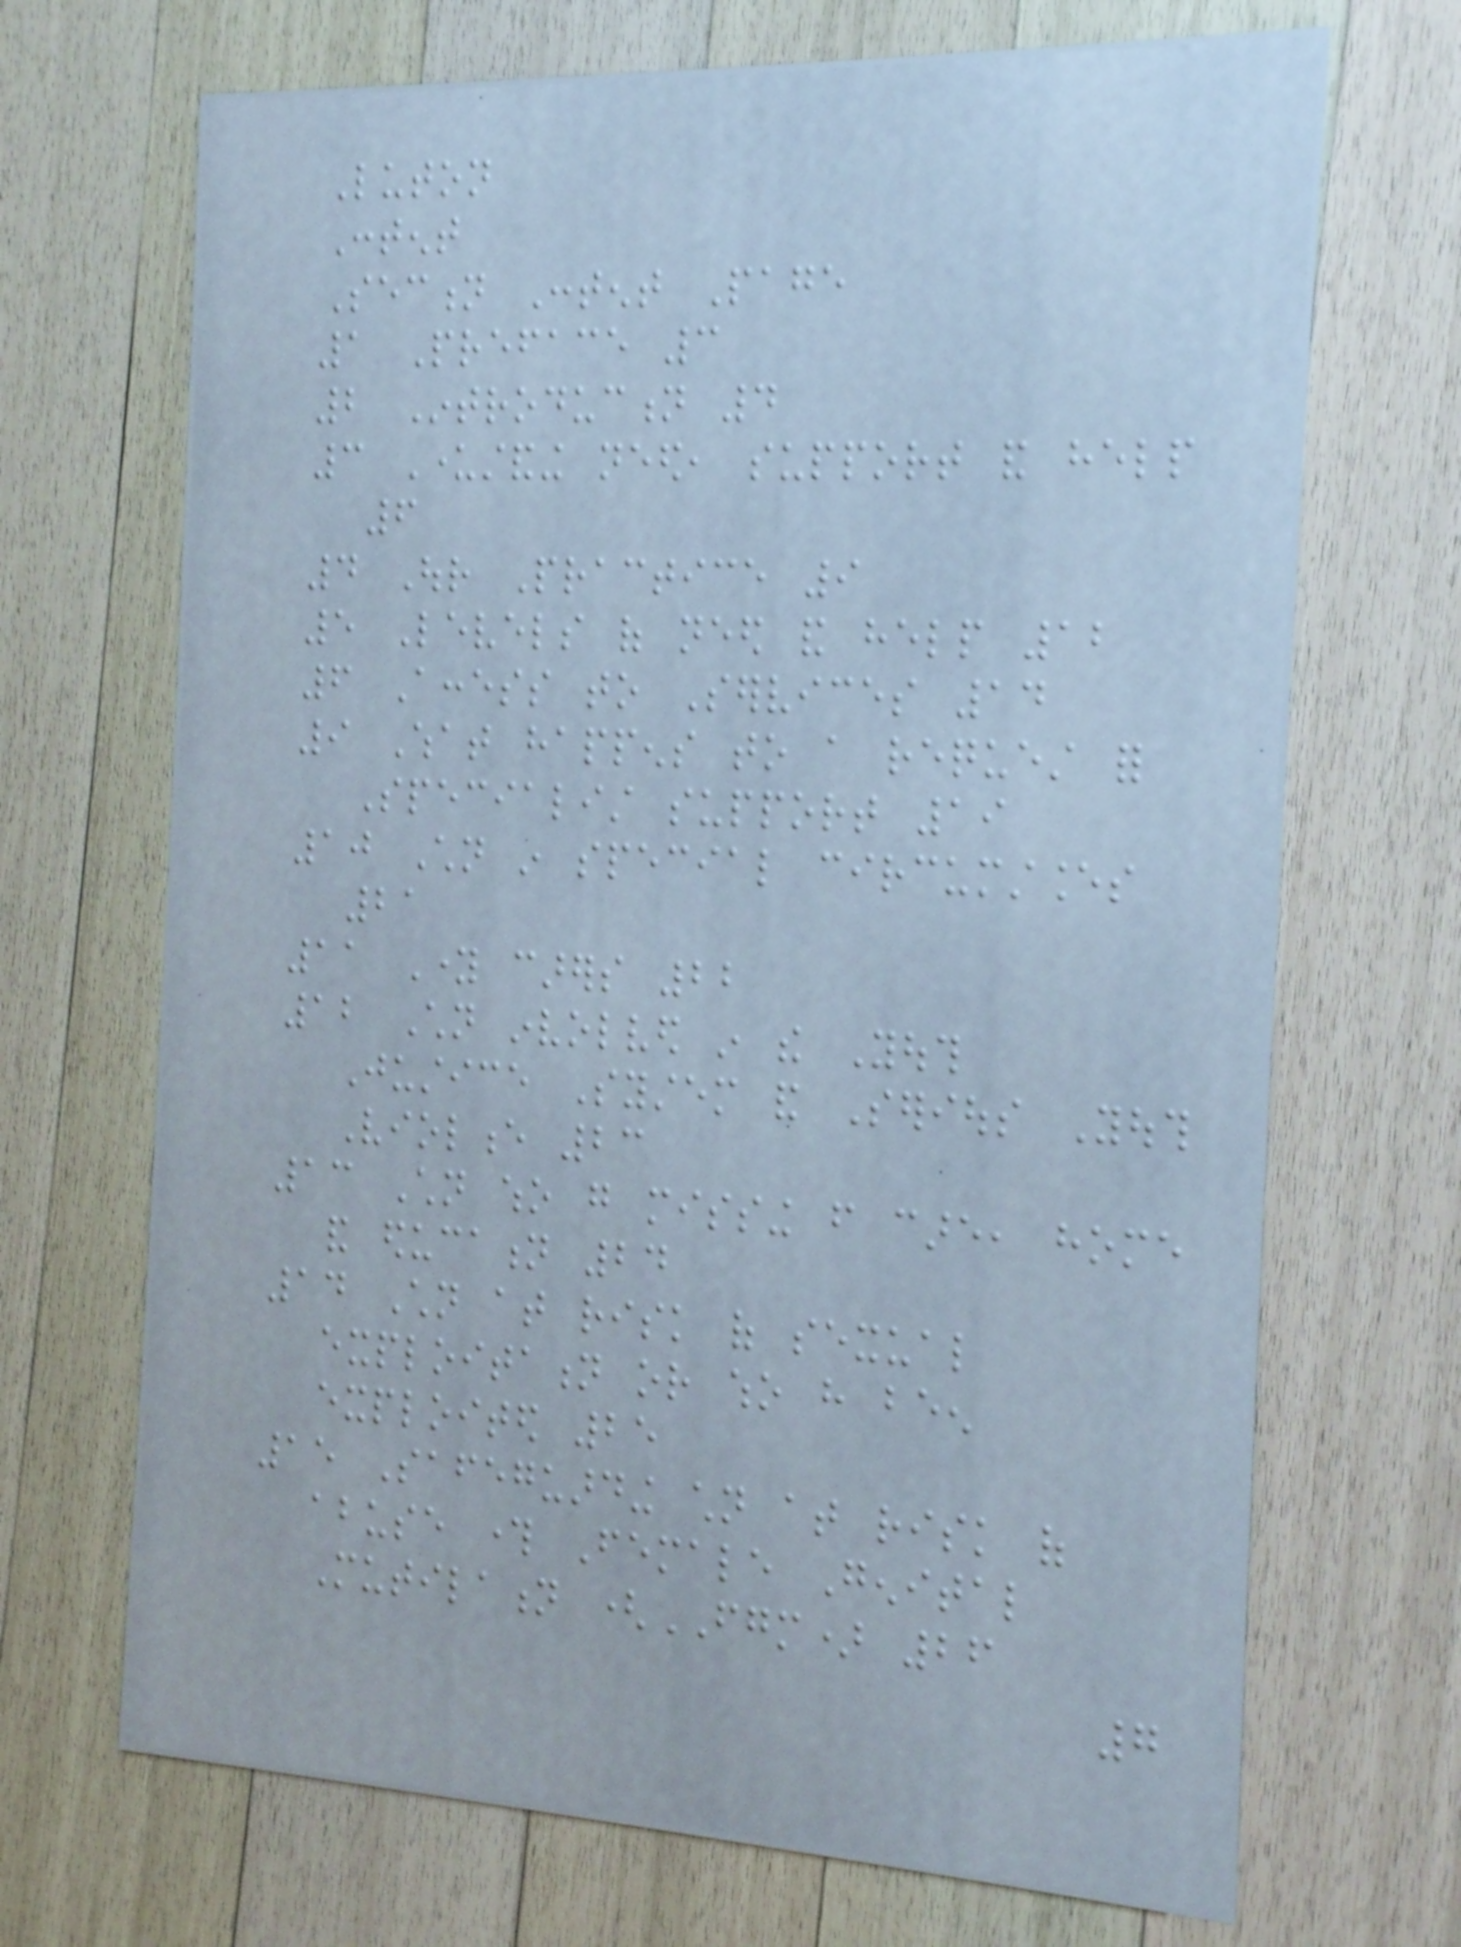Luton
Content
Section Content Page
1 Preface 3
2 Introduction 4
3 Understanding need, support and help
6
4 Our Practice 9
5 Levels of need and help 12
6 Access to Services 14
9 What happens to a request for
Specialist support 19
10 Children in special circumstances
21
11 Young carers 22
12 Children involved in the Youth
Justice System and Serious Youth
Violence 23
13 Children who go missing from care, home
and education 24
14 Children at risk of sexual
exploitation or who have been
exploited 25
15 Safeguarding children at risk of
abuse through Female Genital
Mutilation (FGM) 26
7
